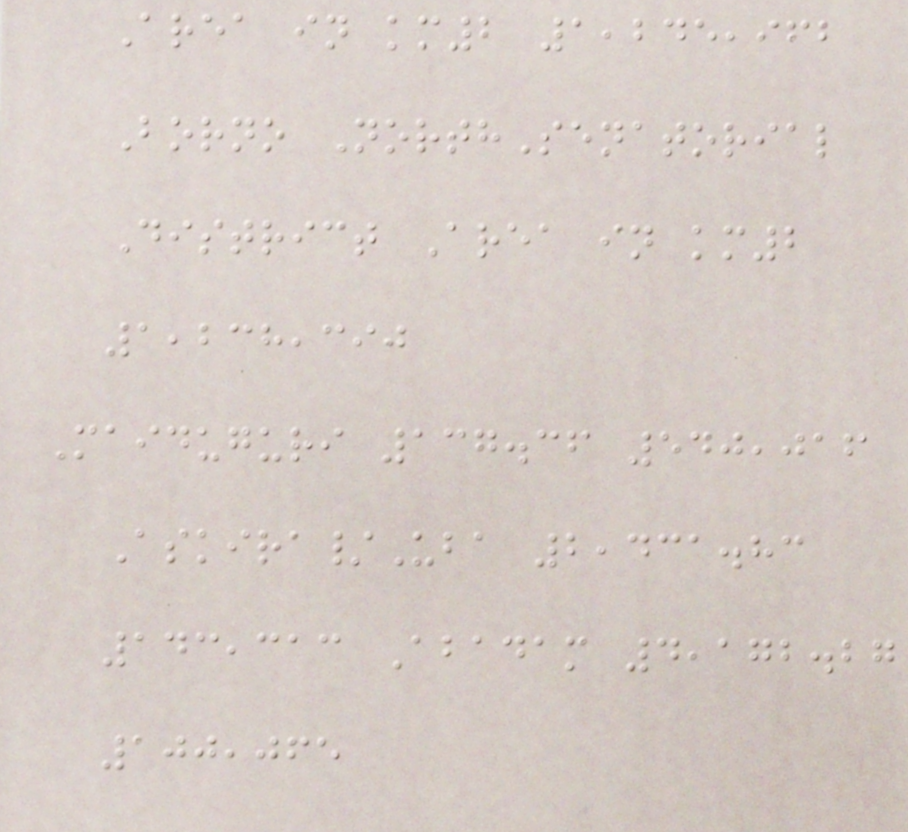Area in km2 1,245,962
Borno NorthSenatorial
District Area in km2
1,238,390
Maiduguri 137.36 540,016
Askira/Uba 2,431.83
143,313 Abadam 4,172.27
100,065
